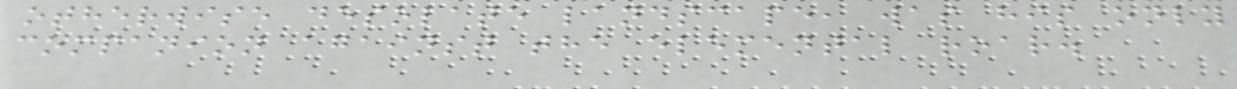otherwise desolate landscape, was his only
companion against the elemental roar.
